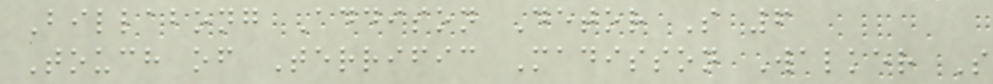Billabong Addison Detor S 6
Touch of Terrific Madisson Walker S
